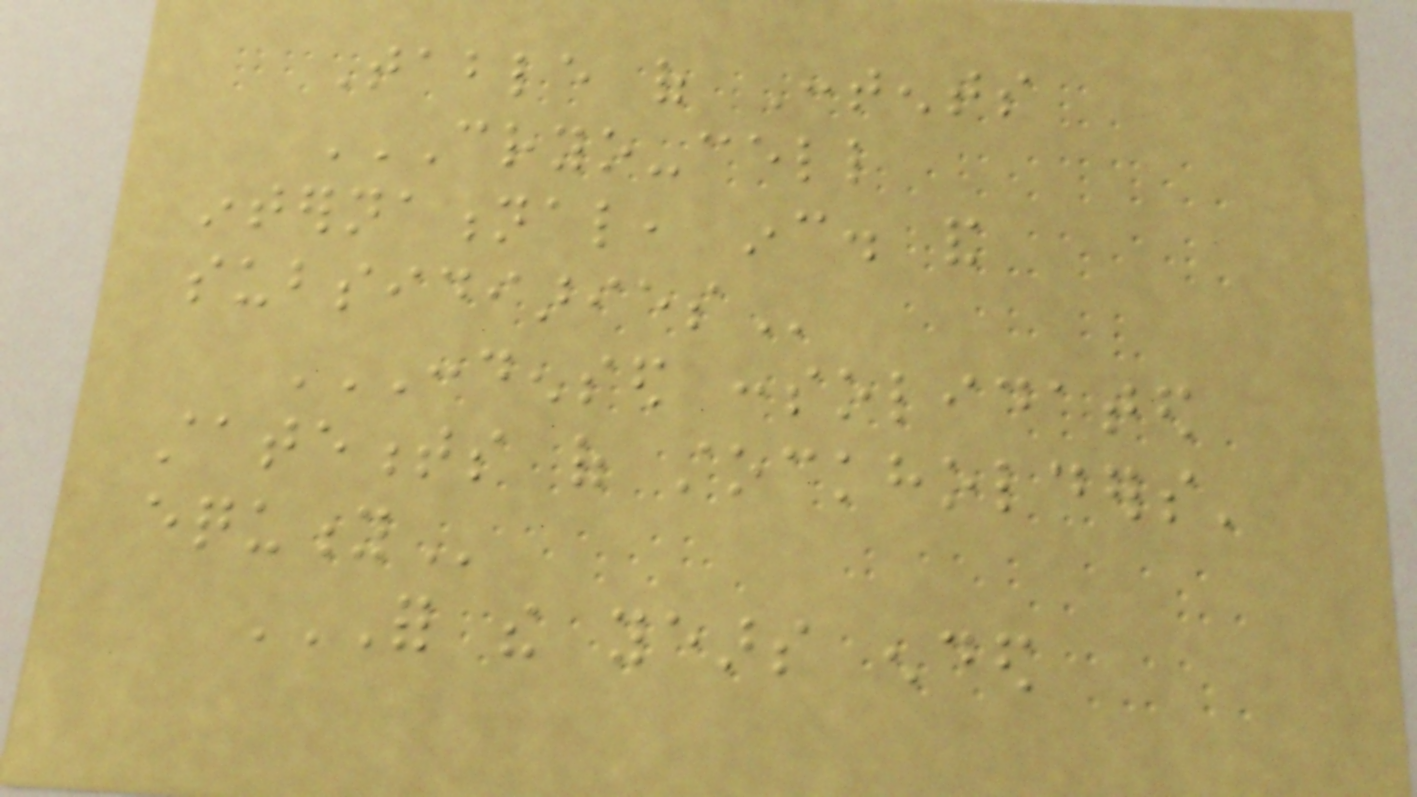Table of Contents
CRYO-CELL
INTERNATIONAL, INC. AND
SUBSIDIARIES
CONDENSED CONSOLIDATED
STATEMENTS OF STOCKHOLDERS'
EQUITY
FOR THE YEARS ENDED
